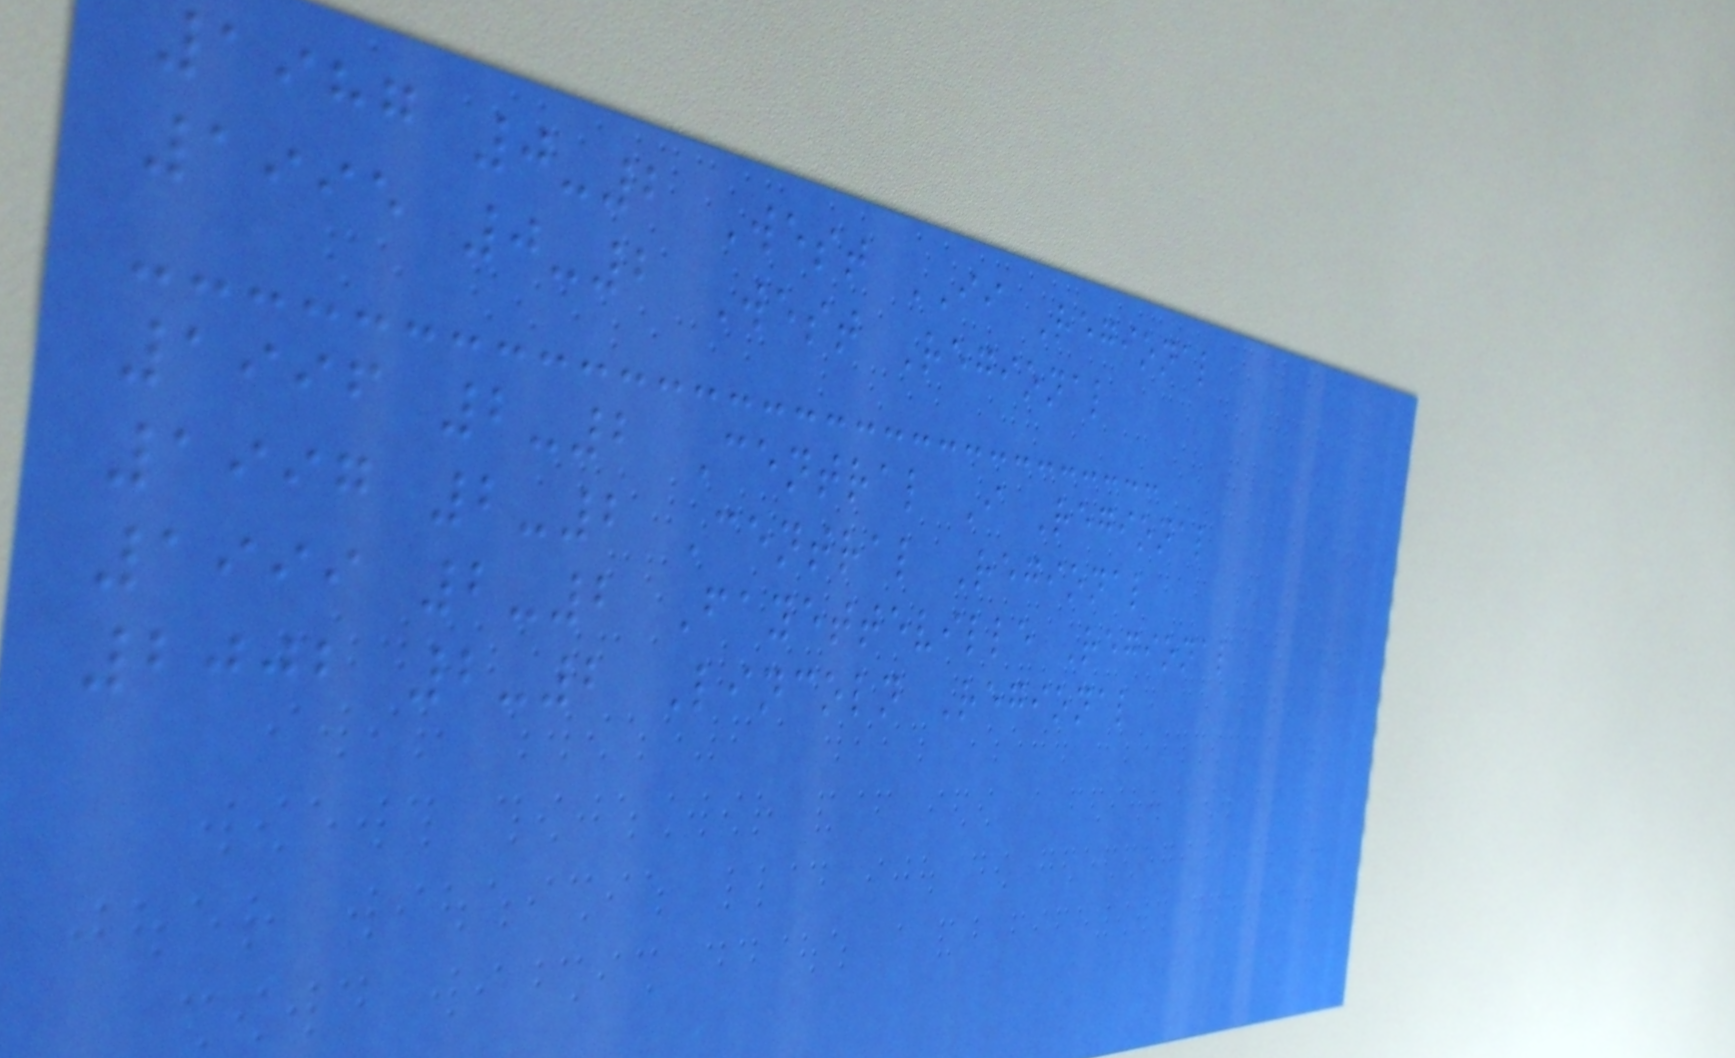1987 0-2 West II Regional
1995 0-2 West Regional
1996 2-2 Central I Regional
1997 2-2 Central Regional
1999 2-2 Fayetteville Regional
2002 2-2 Lincoln Regional
